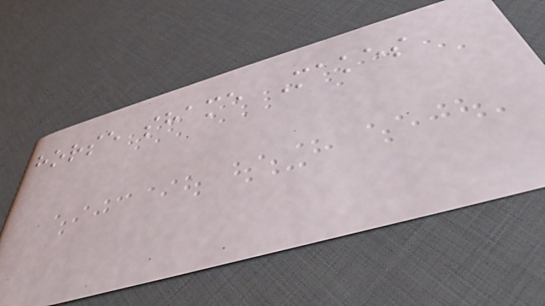horse shame Makes
